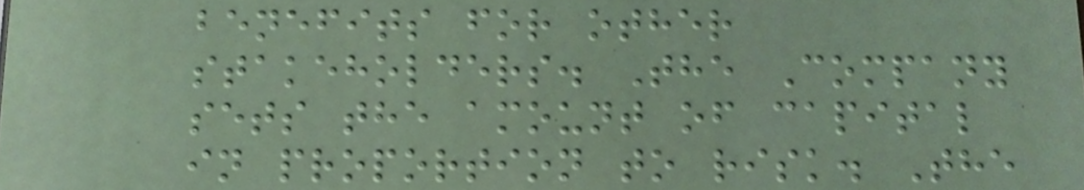benefits for other
stakeholders. The Company
sets the amount of capital
in proportion to risk. The
